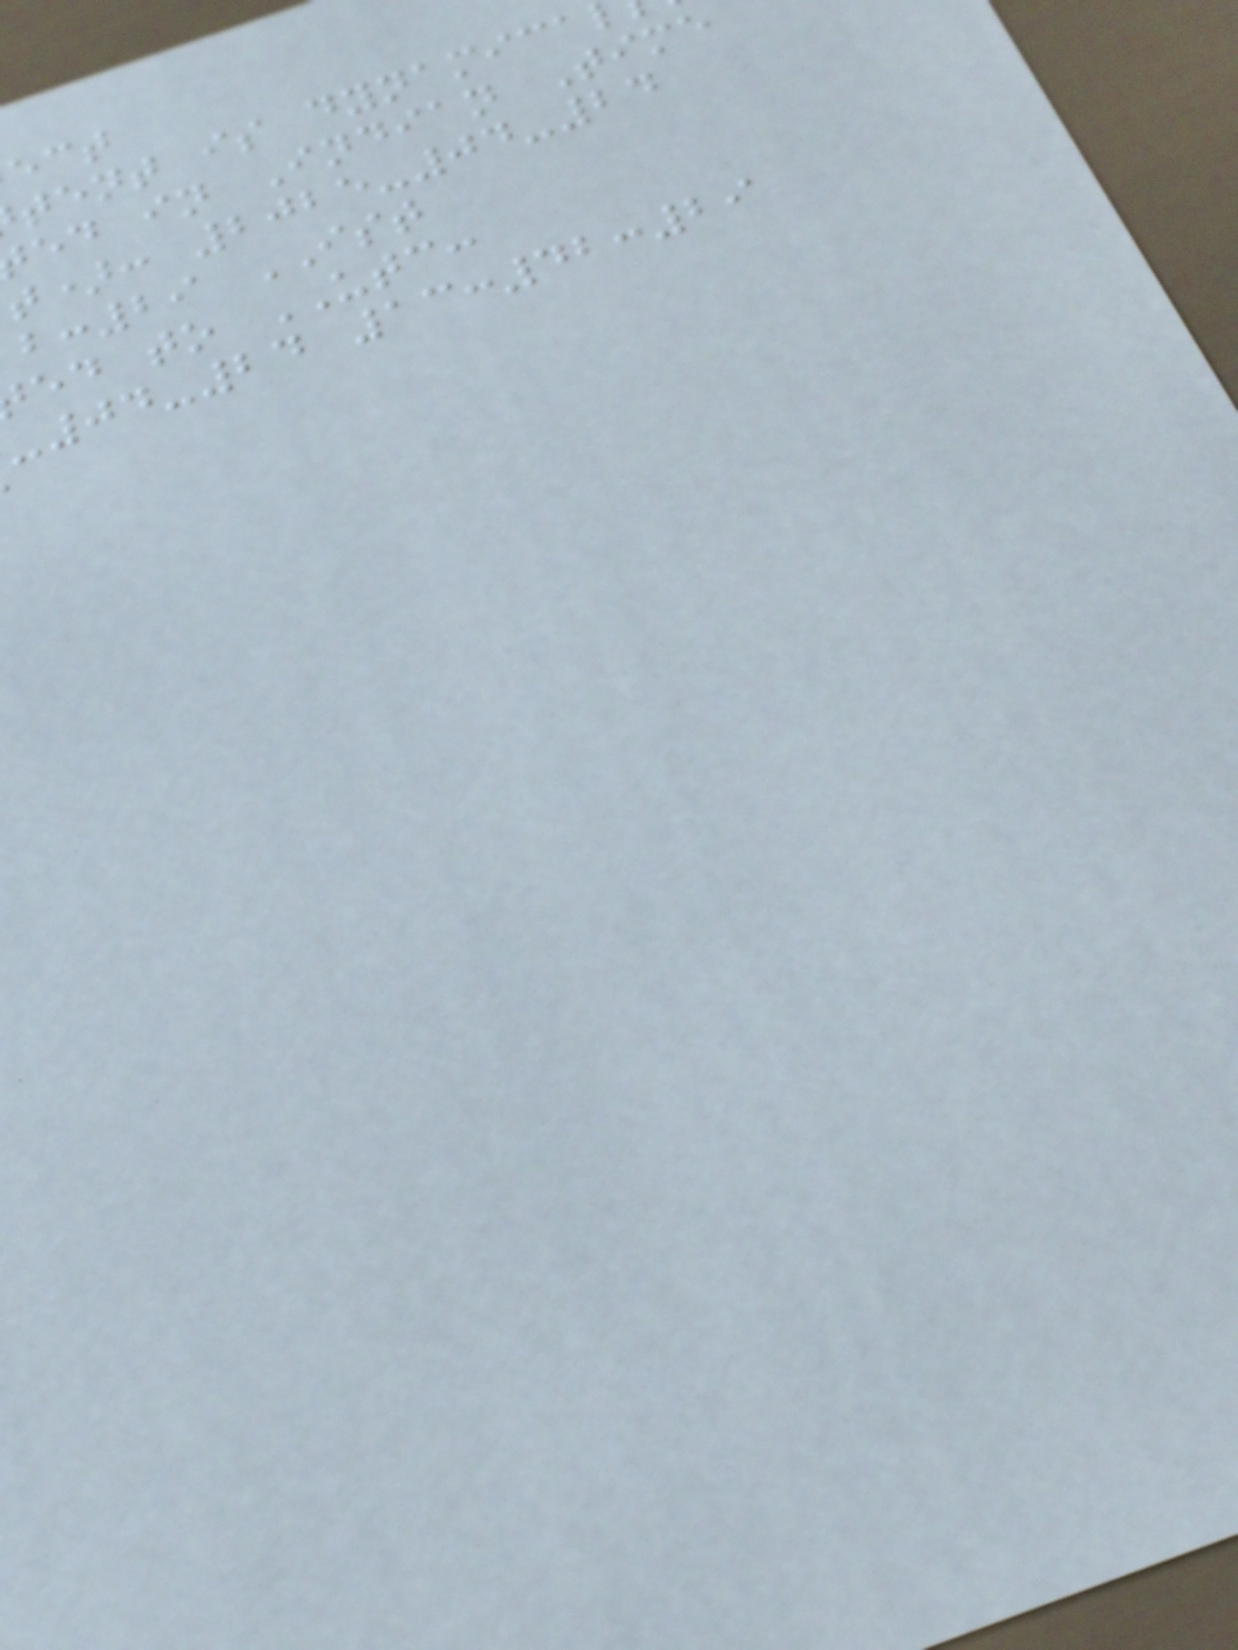tent is dynamica
ed in Indian Time
t): 2025-04-24
:29 IST
ed to UTC:
-04-24 13:42:29
